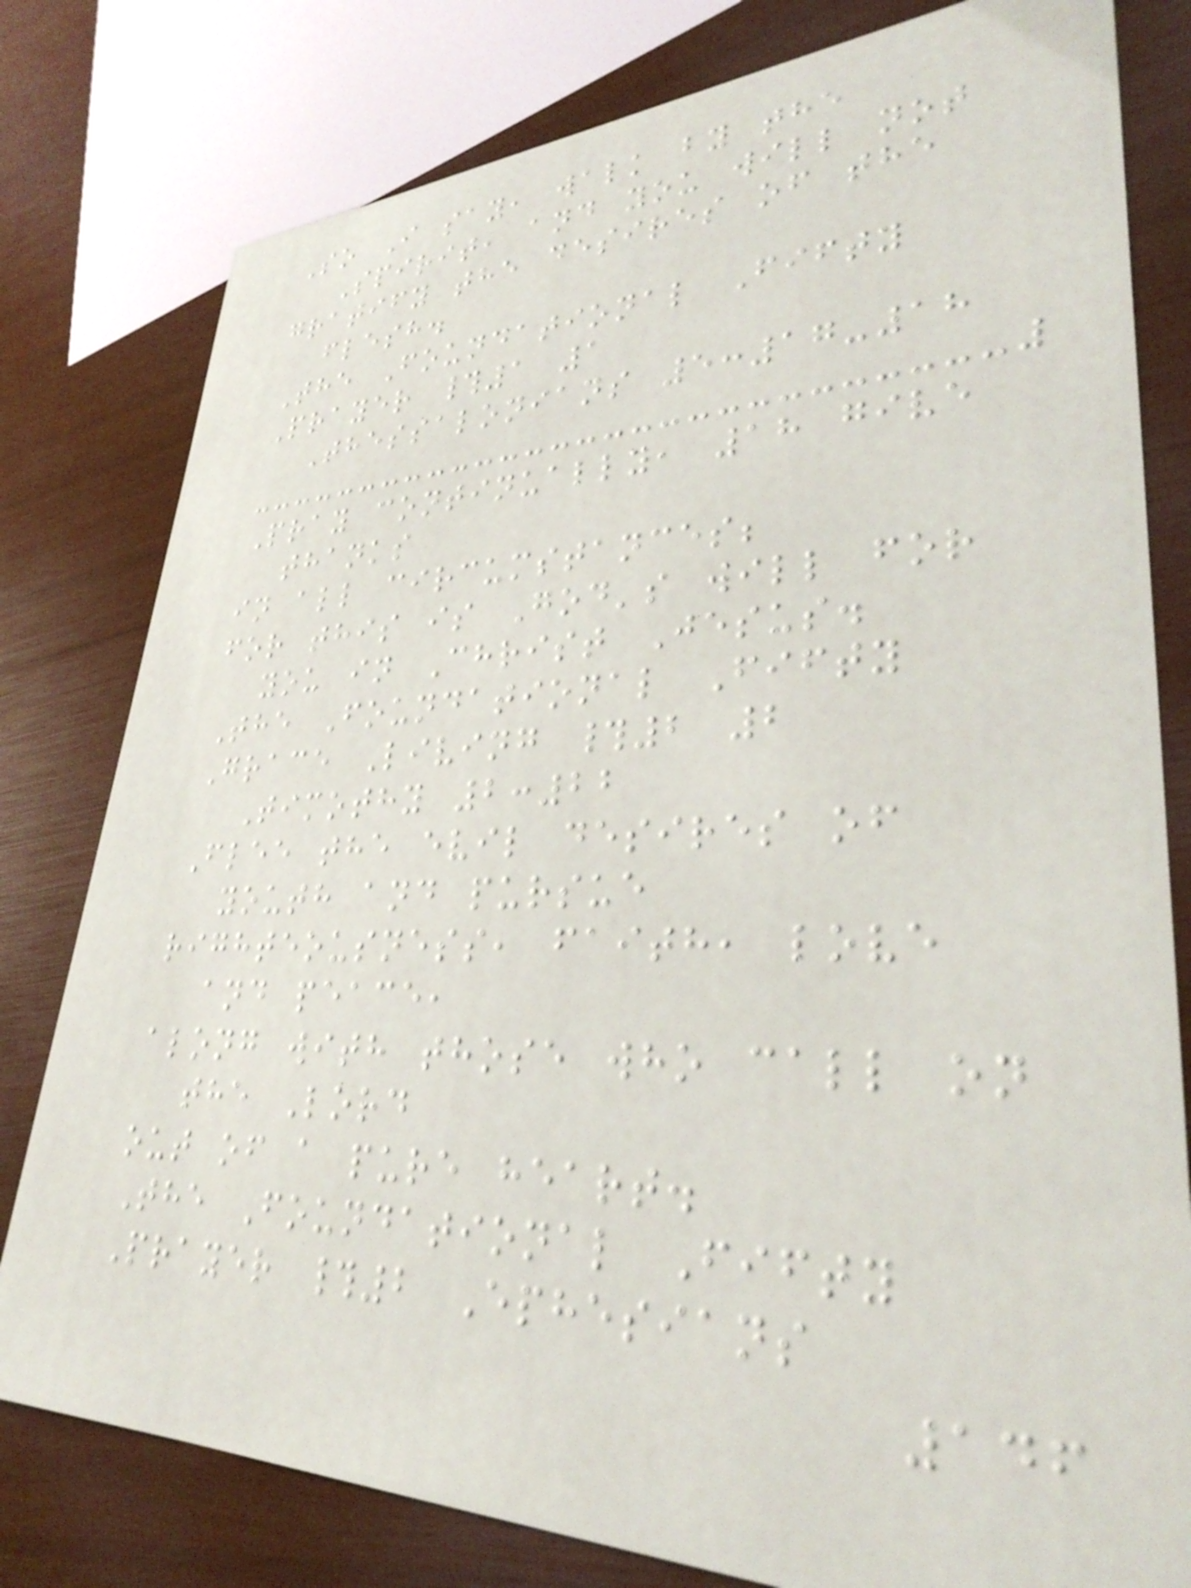So I say, walk by the
Spirit, and you will not
gratify the desires of the
flesh.
The Foundational Fifty
Prayer #1 1
Thessalonians 5:17-18
Pray continually, 18 give
thanks
in all circumstances;
for this is God's will for
you in Christ Jesus.
The Foundational Fifty
Grace Living #2 2
Timothy 2:22
Flee the evil desires of
youth and pursue
righteousness, faith, love
and peace,
along with those who call on
the Lord
out of a pure heart.
The Foundational Fifty
Prayer #2 Ephesians
146
